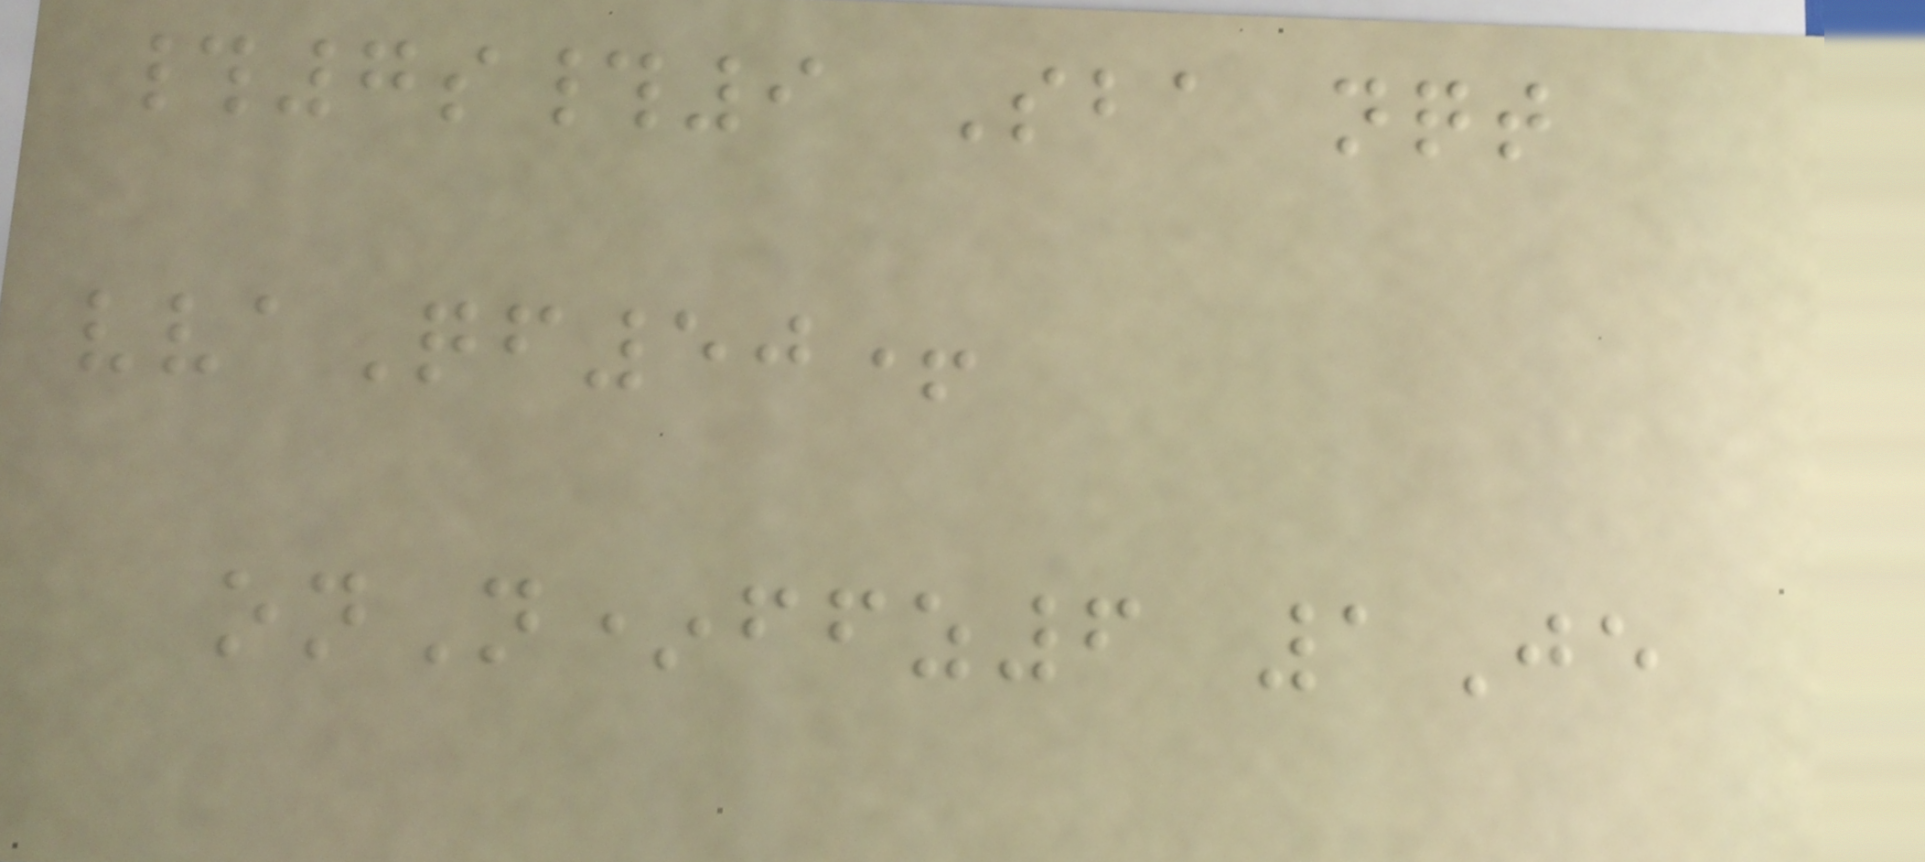#7s#9 Sba nqt
vvaQf50+
onN*ffz6 1Je
